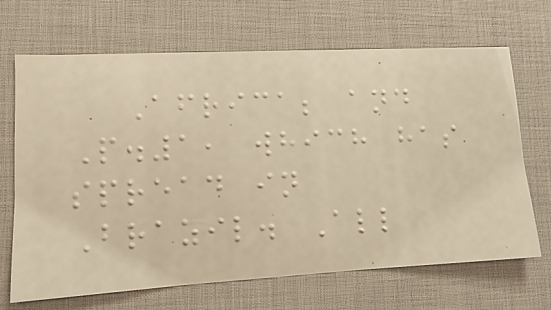Africa; and
P.1, which has
spread in
Brazil. All
